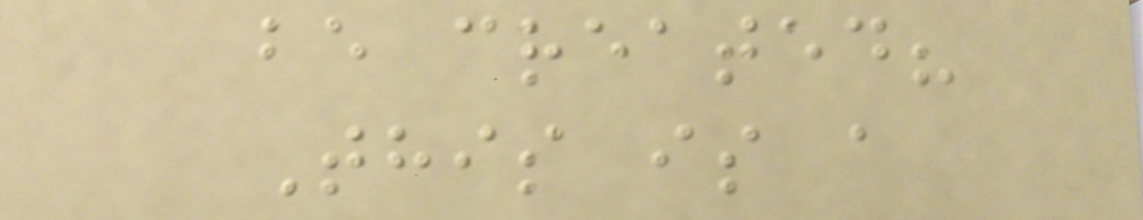be created?
This is a
